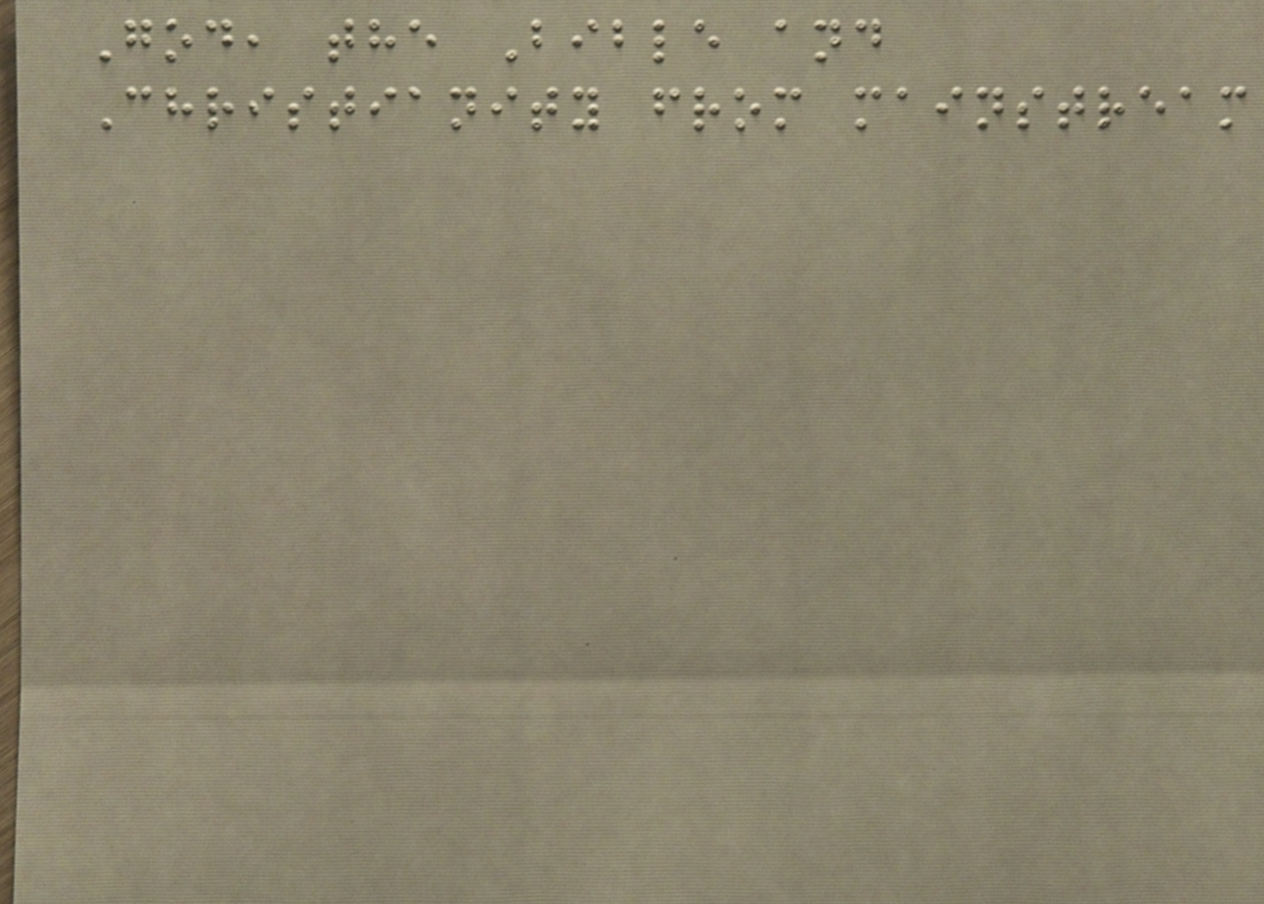God, the Bible and
Christianity from mainstream
